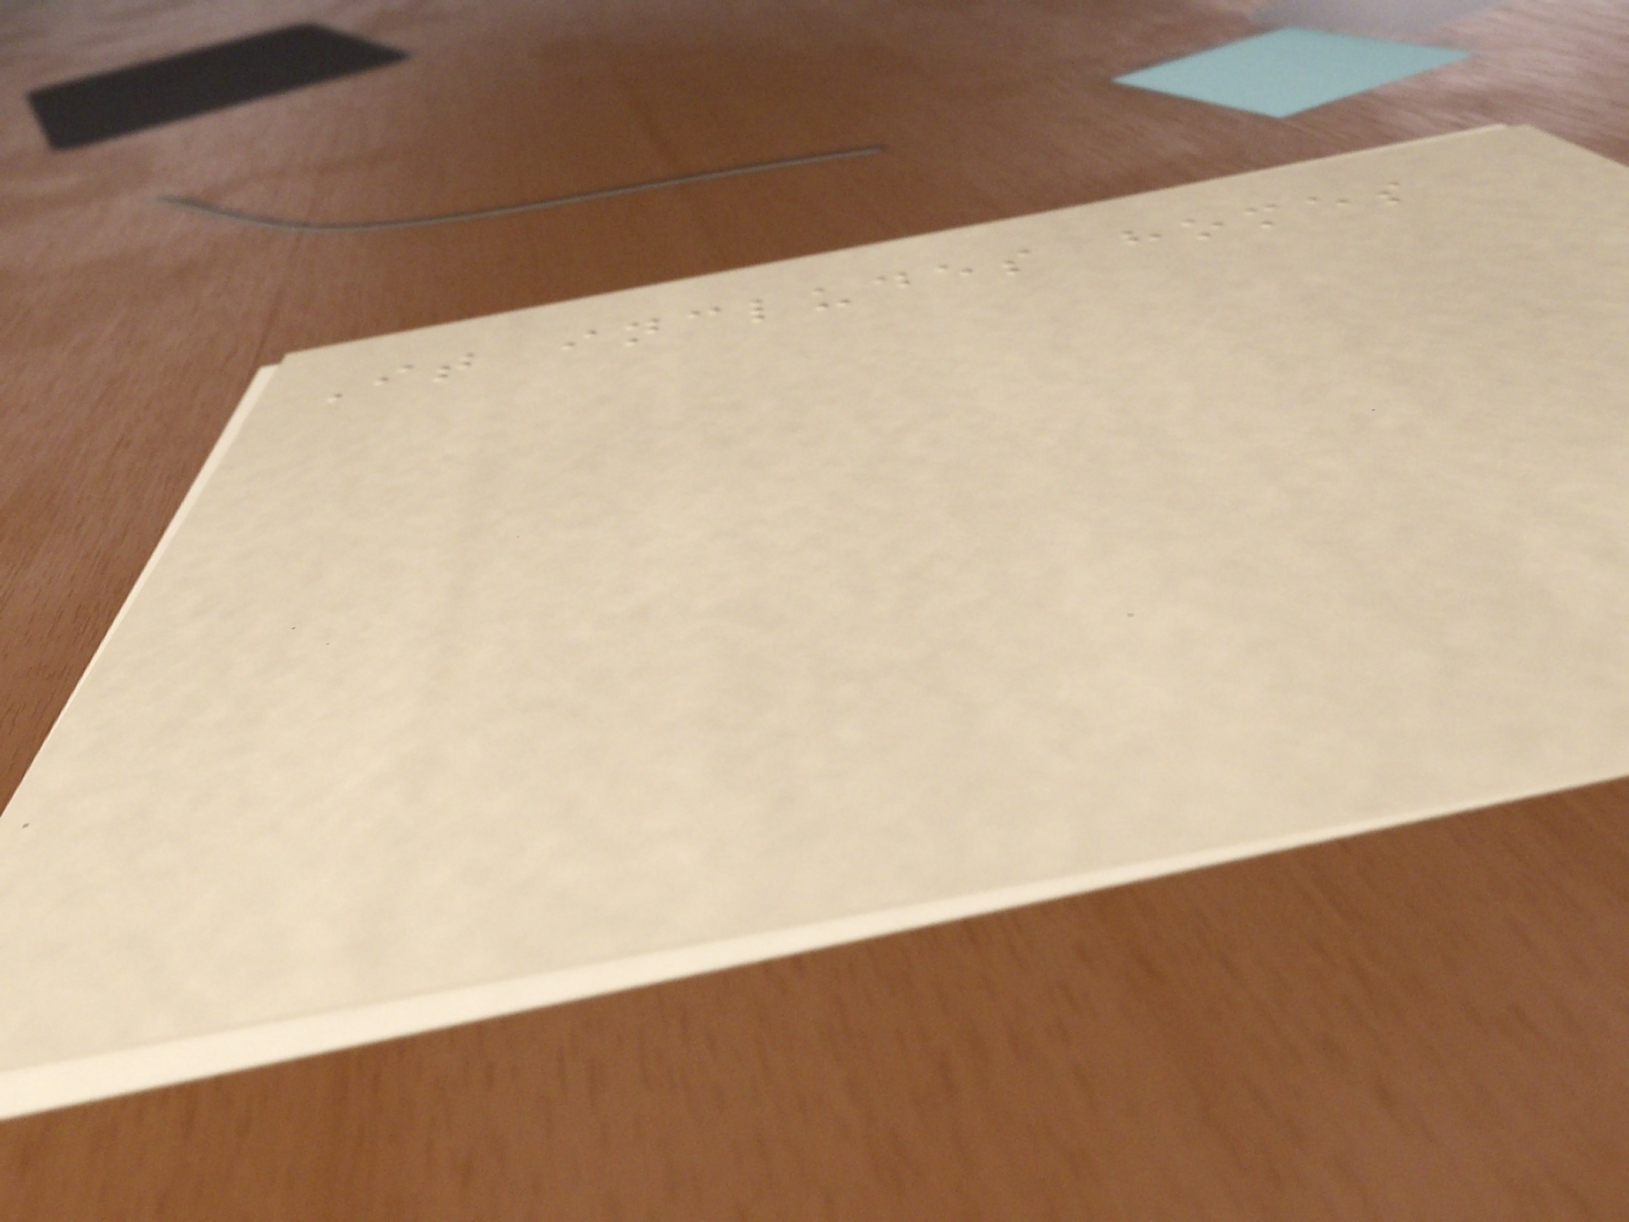It includes homes
